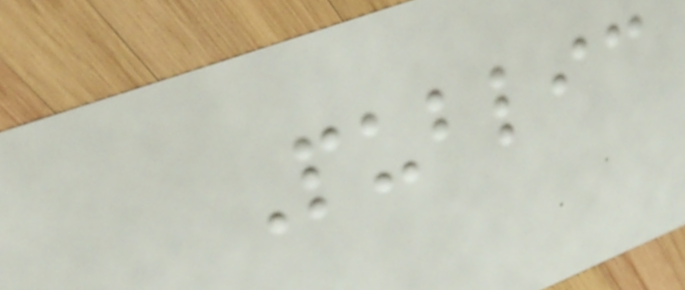Public
